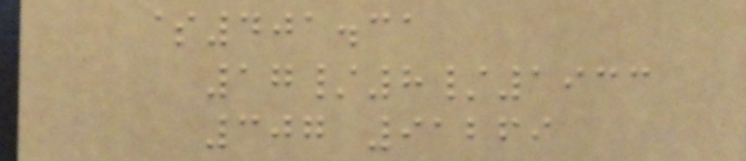$401.31
17/8/1933
307 91269
